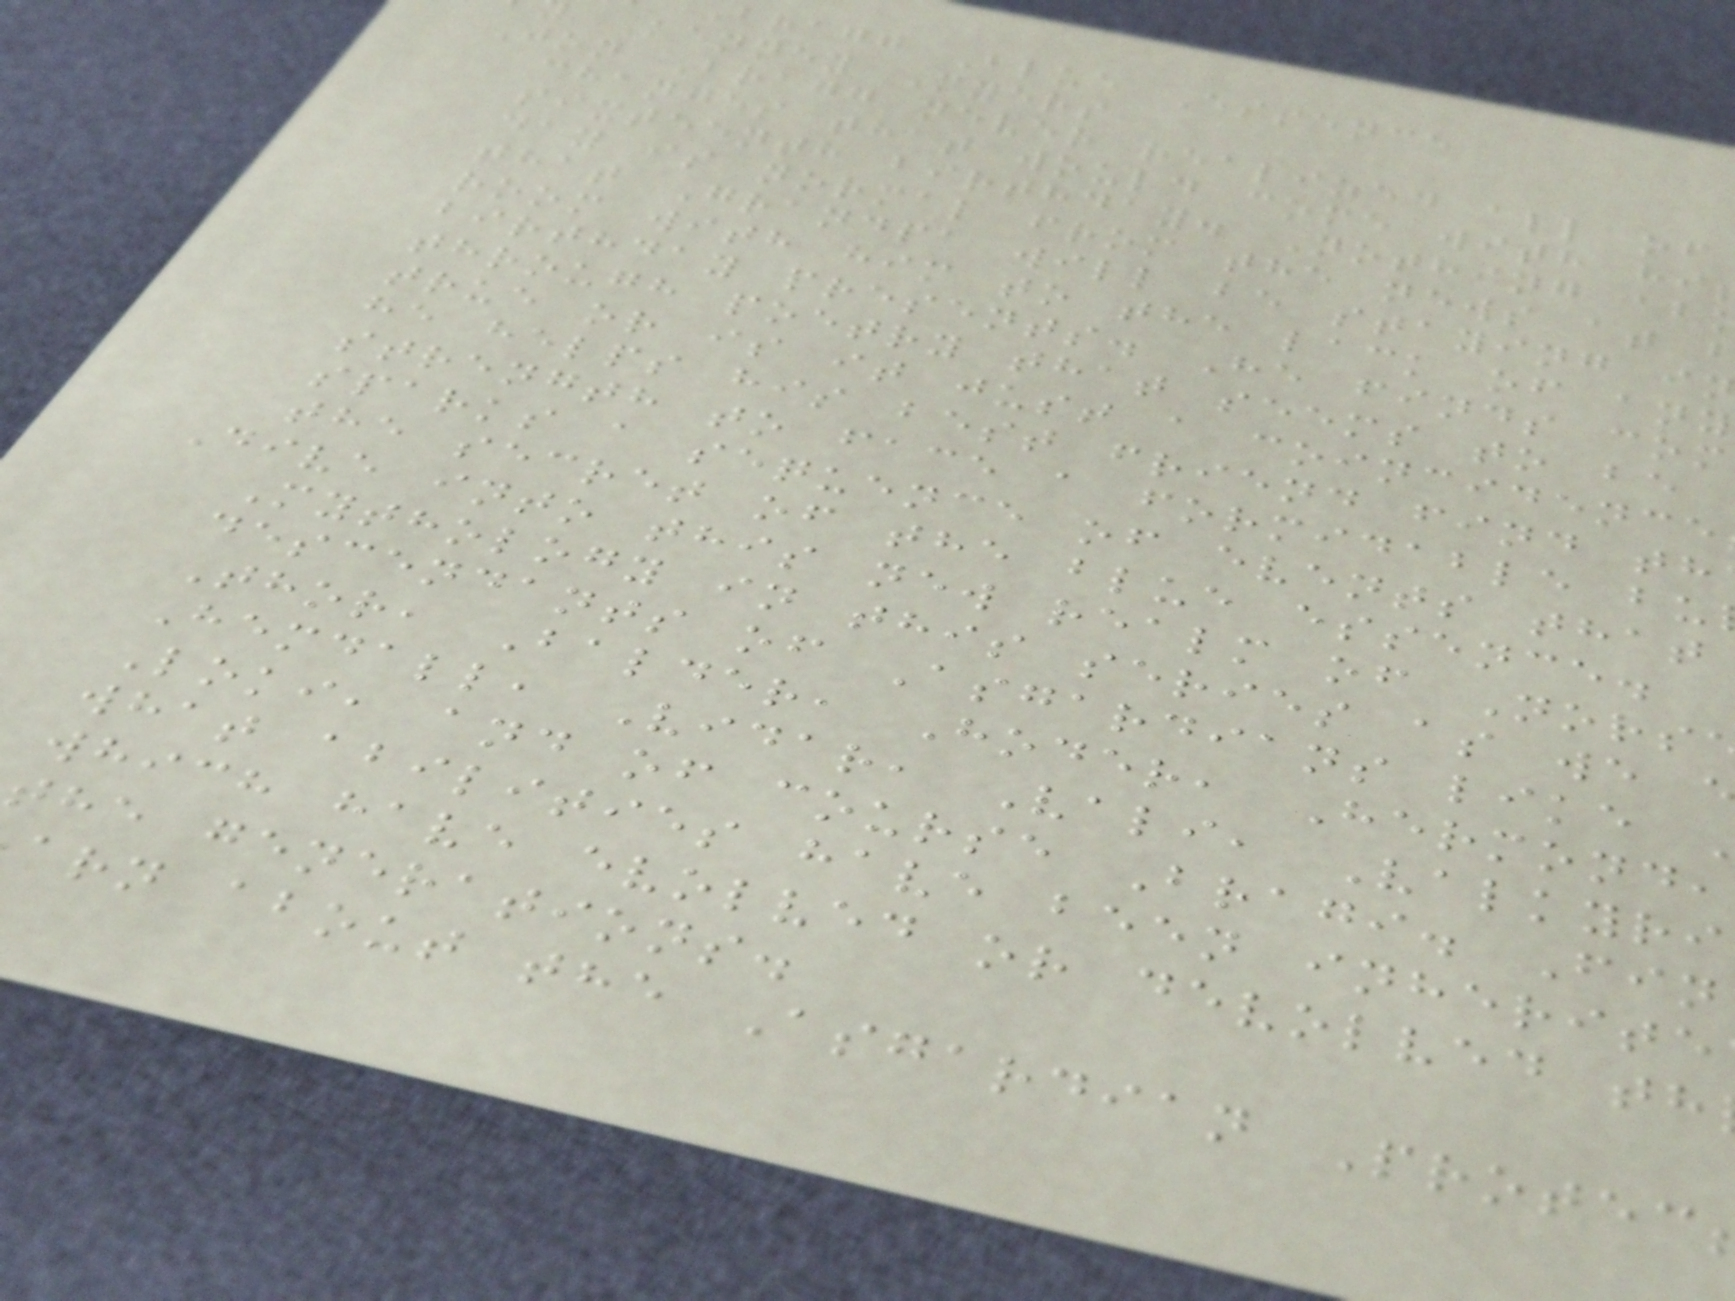bragg Blue Essence
Kenney Myers
Jon Bragg never realized all of
changes that would come with hi
sixteenth birthday. Nothing ab
day is normal from the news at
that Grandpa will be staying in
room with him to the lack of any
birthday presents. He finds com
through poetry that seems to be
true or is it just a coincidence
he helps his best friend find th
strength to face a formidable bu
sparks a sequence of events that
the secret of the blue essence.
Dive into this new realm of Nors
Mythology in this series as we
descendants of Asgardians like
Thor, Balder, Hoder, Hermond,
Hemdall, Vidar, Vali, Valkyri
Loki, and of course Bragi. Fin
what abilities have been inherite
which have evolved or devolved th
the generations.
arn about the Asgardian Protec
